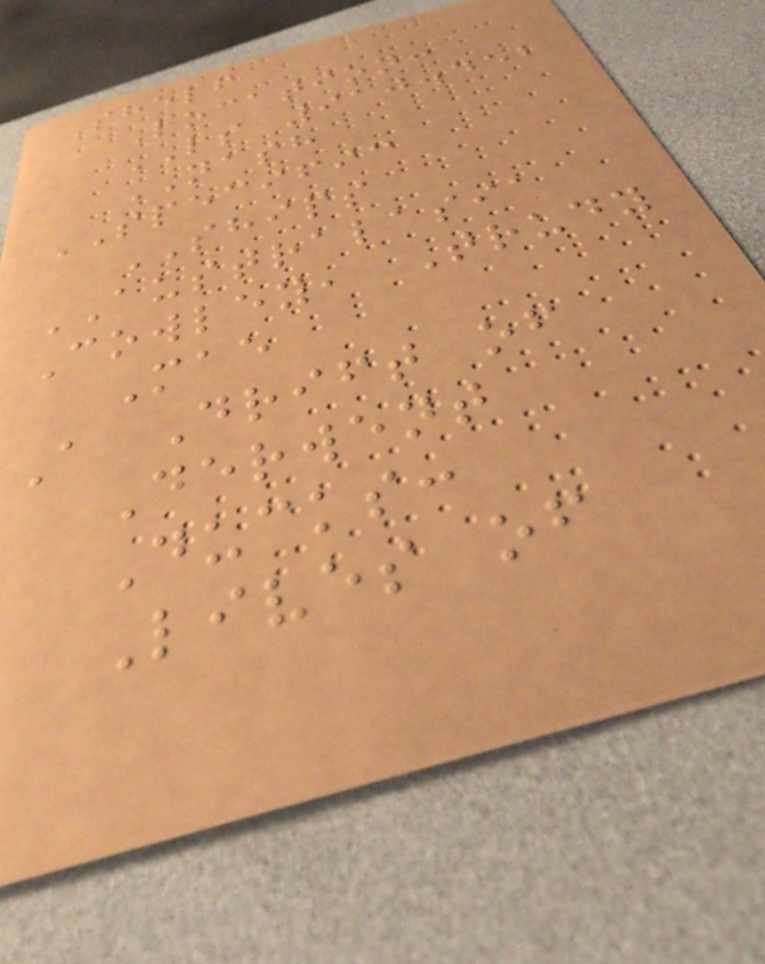Shelf
Location:
LS 910.452
NASH
SPECIFIC
SHIPS
AUSTRALASIA
Cowley, Trudy
Mae
A Drift of
Derwent
Ducks:
Lives of
